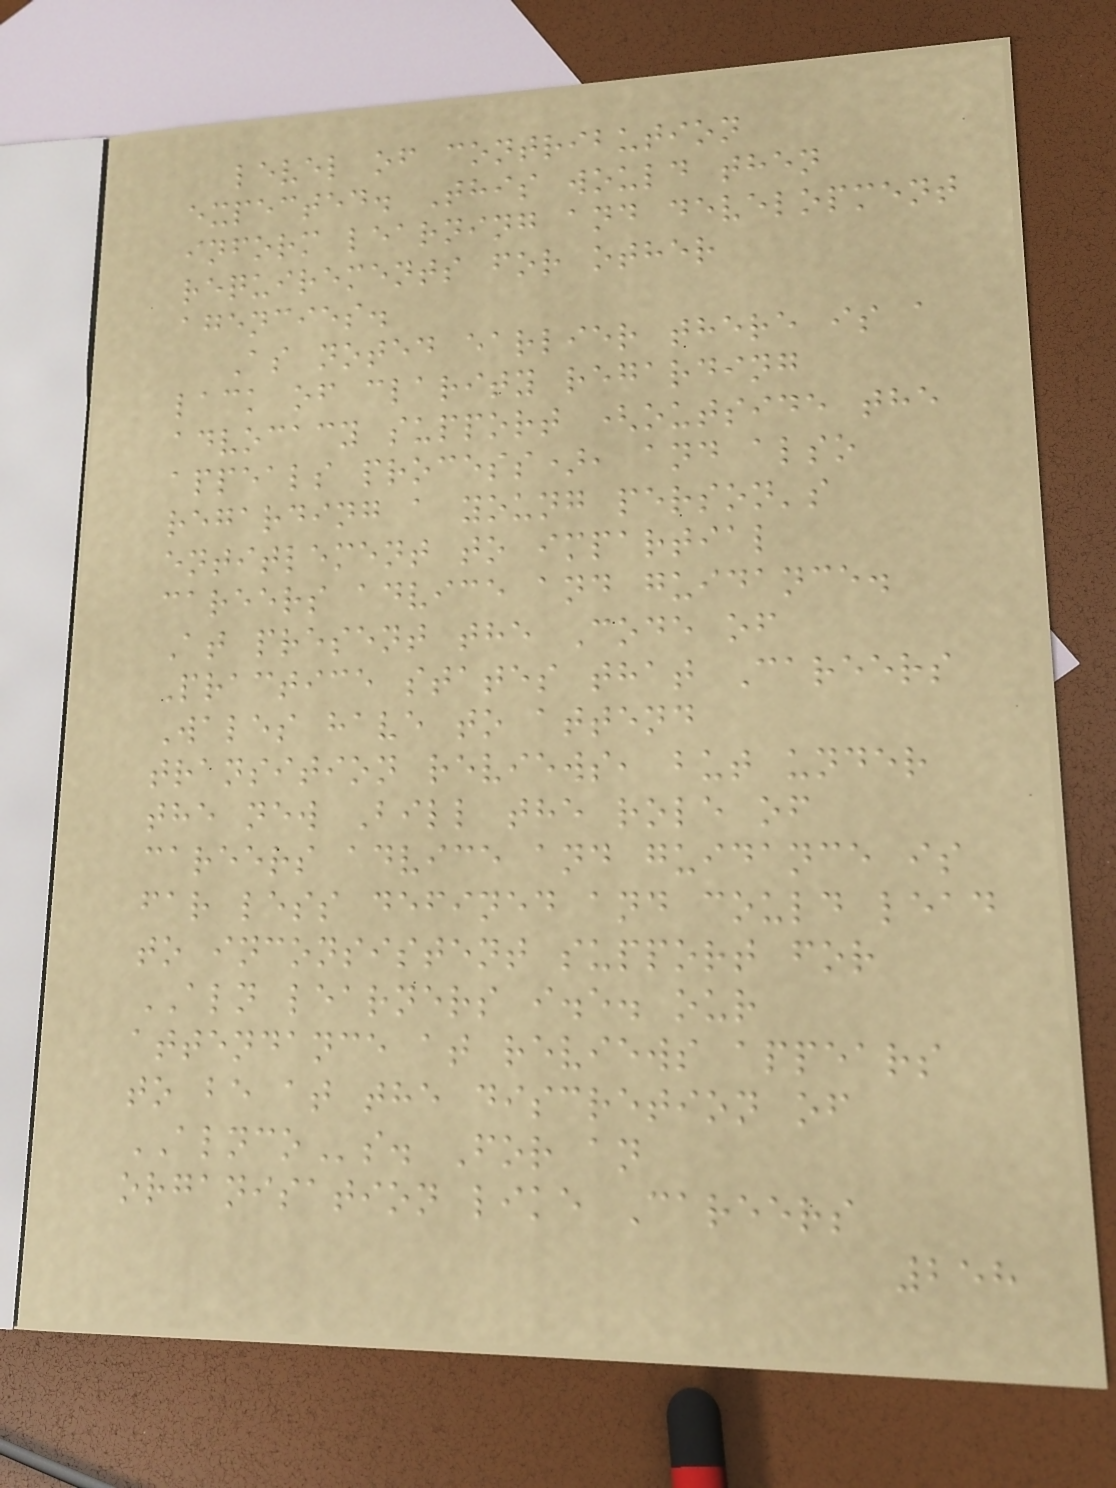level of contribution
expected. This would then
inform learning and development
requirements for other
agencies.
As noted earlier there is a
lack of clarity regarding
advocacy support (outside the
appeals process), and also
regarding a young person's
entitlement to impartial
careers advice and guidance.
At present the Code of
Practice states that Careers
Wales have to attend
transition reviews, but under
the new Bill the role of
careers advice and guidance is
far less defined and could lead
to inconsistent support for
ALN learners i.e. our
attendance at reviews appears
to be at the discretion of
ALNCOs. For an
organisation like Careers
258
